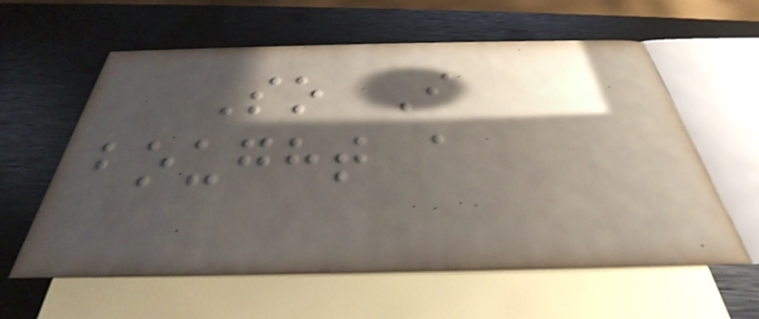So I
bought a
